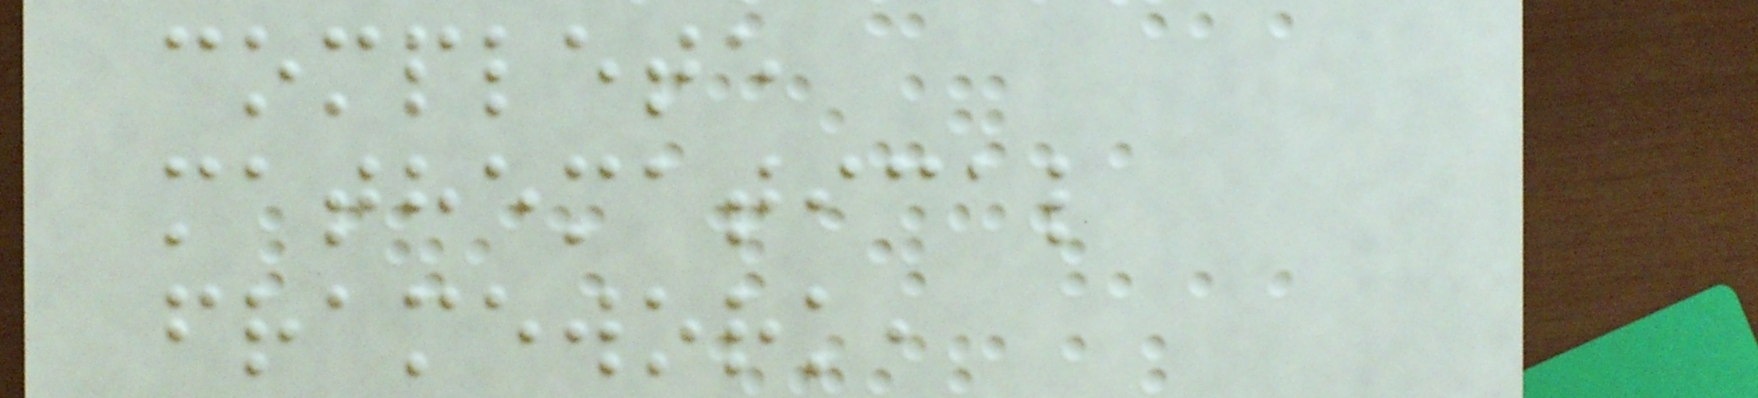complete
mathematical
framework,
